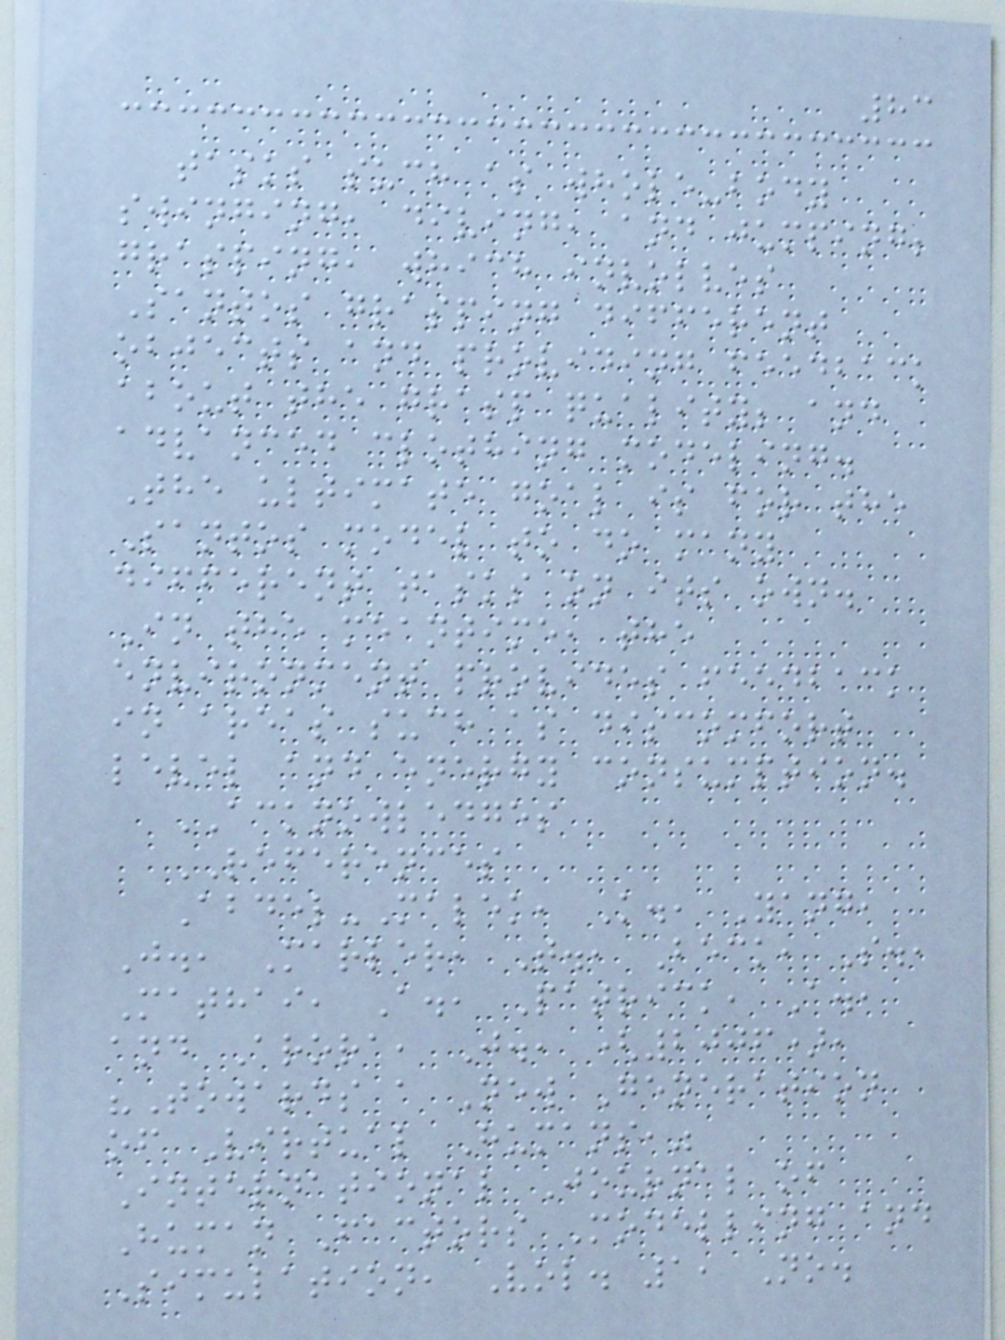83
tasks such as whole-body
swinging, diving, and jumping;
grasping, which involves
Santos grasping different
objects and providing feedback
about the grasp quality; and
advanced clothing modeling.
The ultimate goal is for the
Santos model to do many
different tasks on its own.
In the meantime, the
environment provides feedback
in areas such as discomfort
level and energy consumption.
ACKNOWLEDGES
REFERENCES
Abdel-Malek, K., Yang,
J., Marler, T., Beck, S.,
Mathai, A., Patrick, A.,
and Arora, J., (2006),
"Towards a New Generation
of Virtual Humans,"
International Journal of
Human Factors Modelling and
Simulation, Vol. 1, No.
